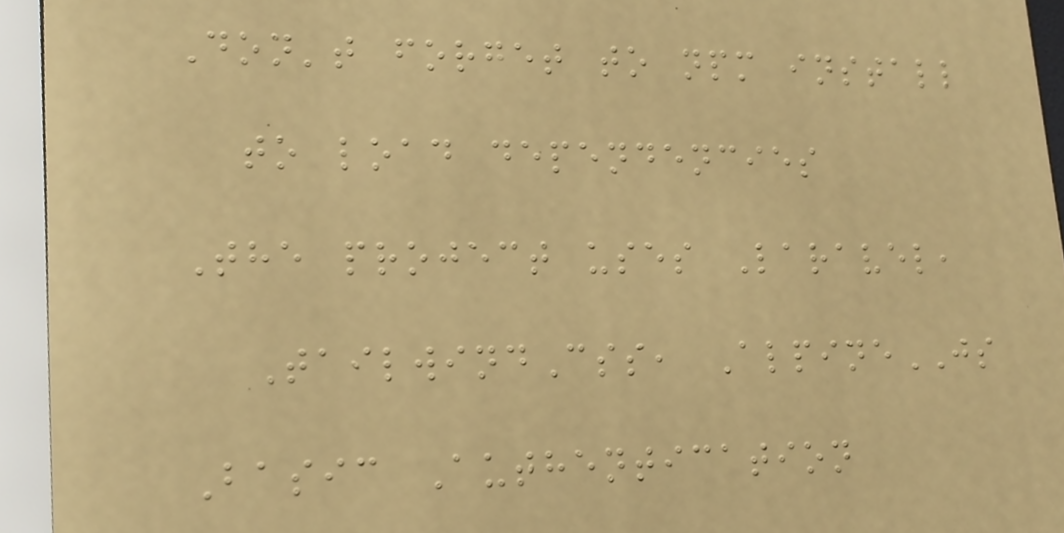Don't forget to npm install
to load dependencies
The project uses Laravel,
TailwindCss, AlpineJS
Basic Authentication
